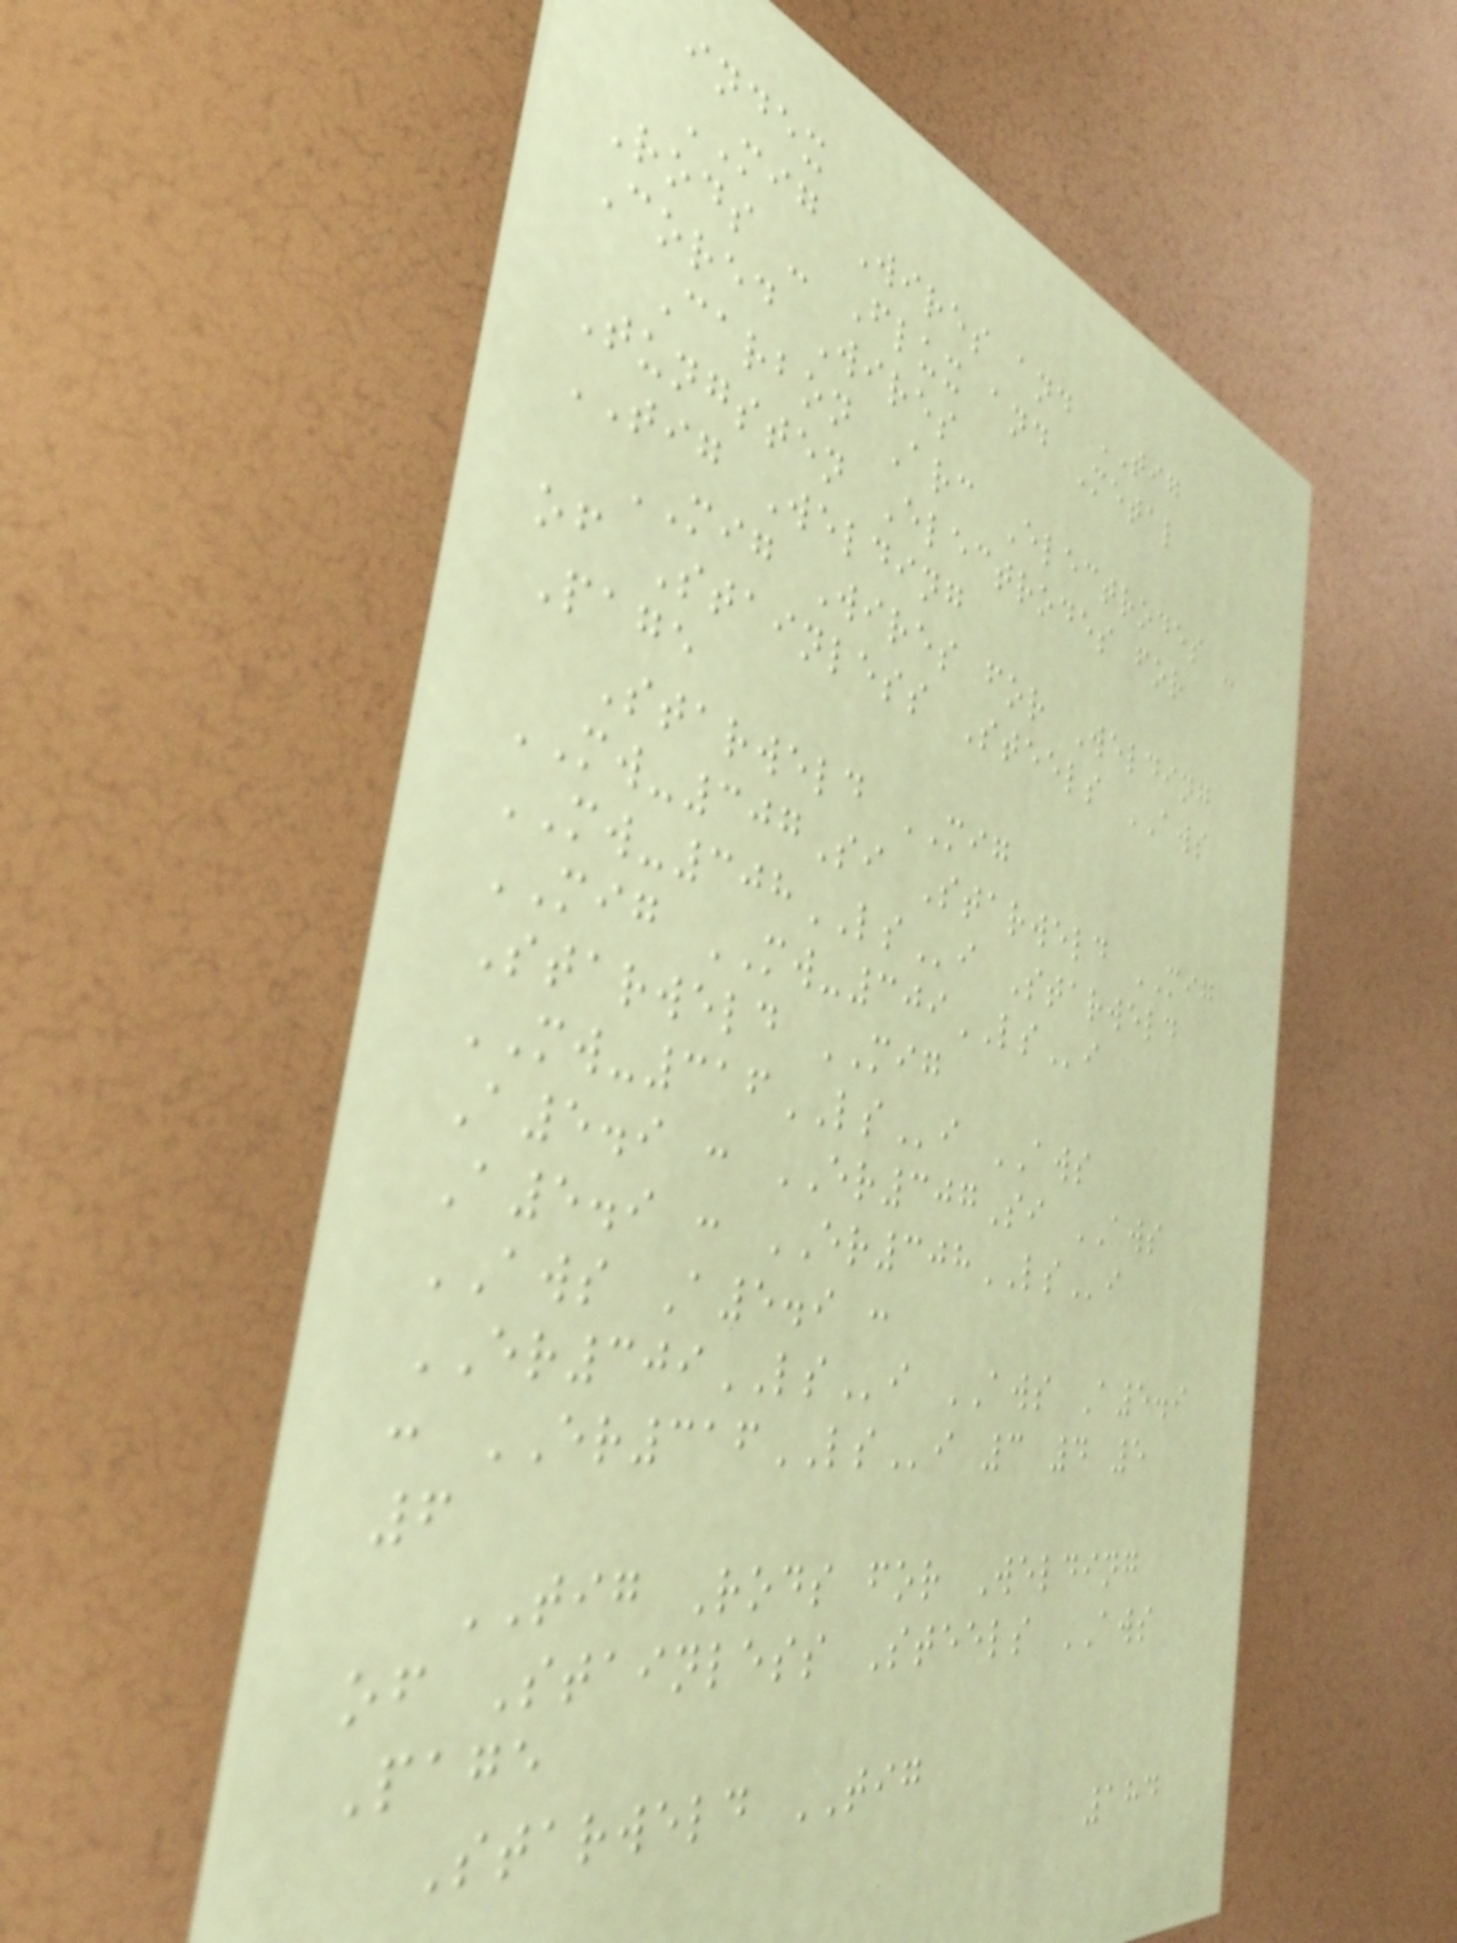index
MIG Wires and TIG
Rods - Flux and Metal
Cored Wires
Carbon Arc Electrodes -
Tungsten Electrodes for
TIG Welding
MIG Wires for Welding
of Stainless Steels AWS
Page
Starweld MIG
MW-307Si Starweld MIG
MW-308LSi Starweld
MIG MW-309LSi
Starweld MIG
MW-316LSi AWS
A5.9 : ER307Si AWS
A5.9 : ER308LSi
AWS A5.9 :
ER309LSi AWS A5.9
: ER316LSi 3 4 5
6
TIG Rods for Welding
of Stainless Steels AWS
Page
Starweld TIG
184
